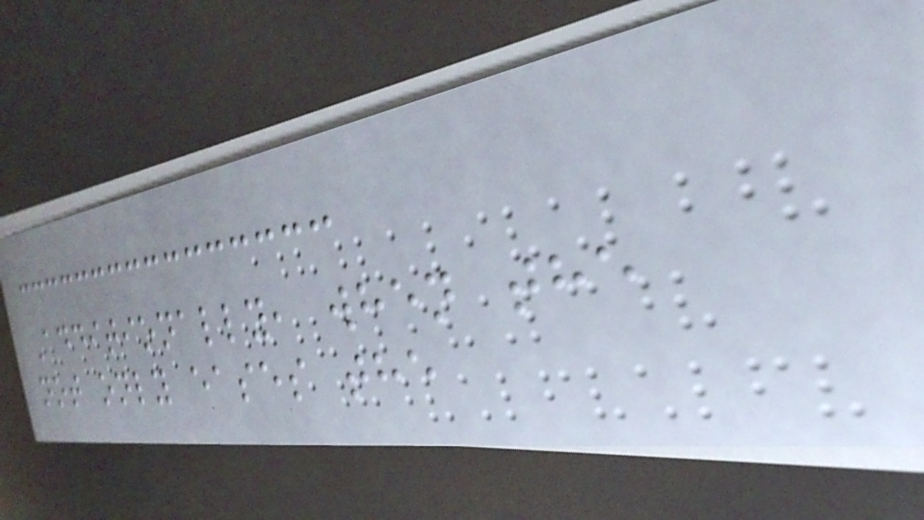Additionally, when the
not only eases the
